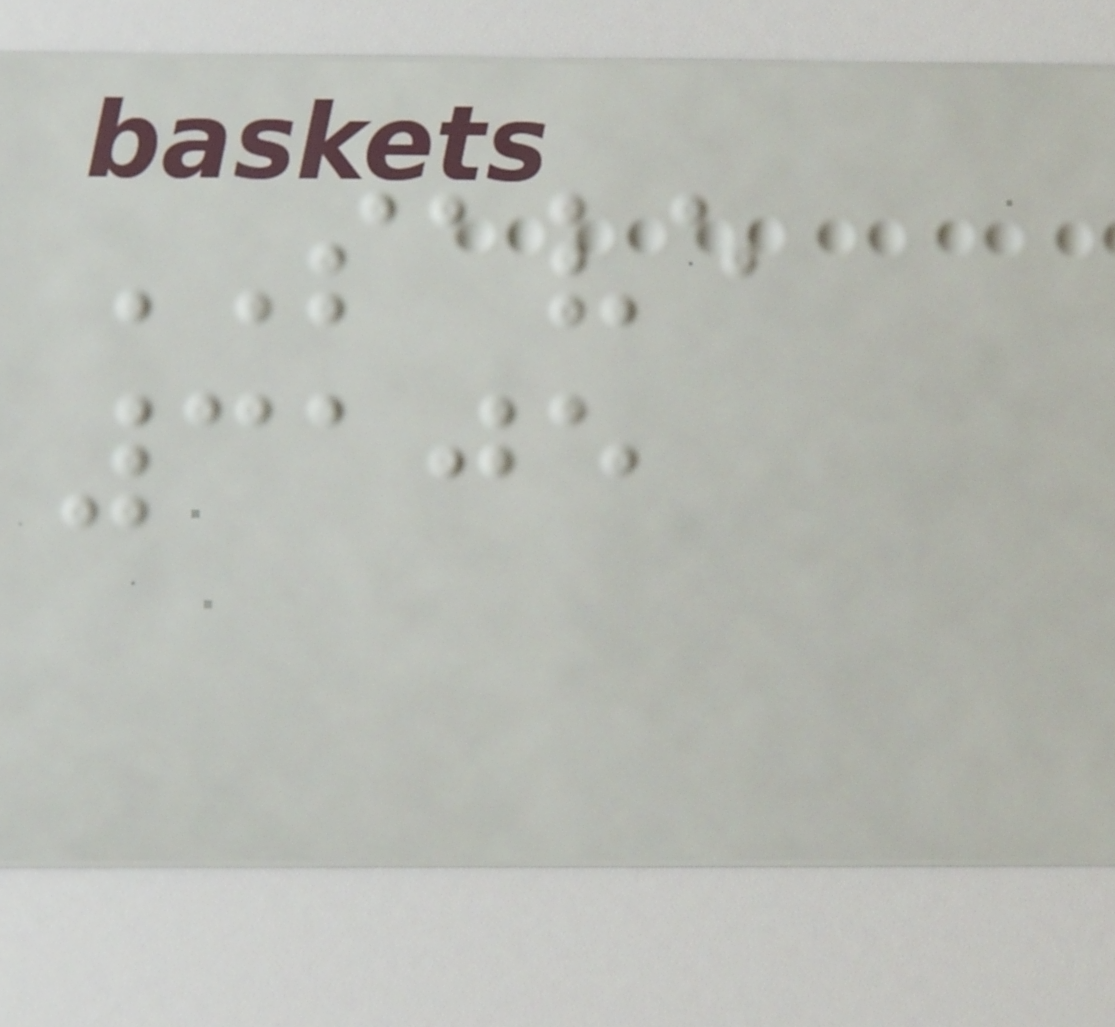SAVE
3105
